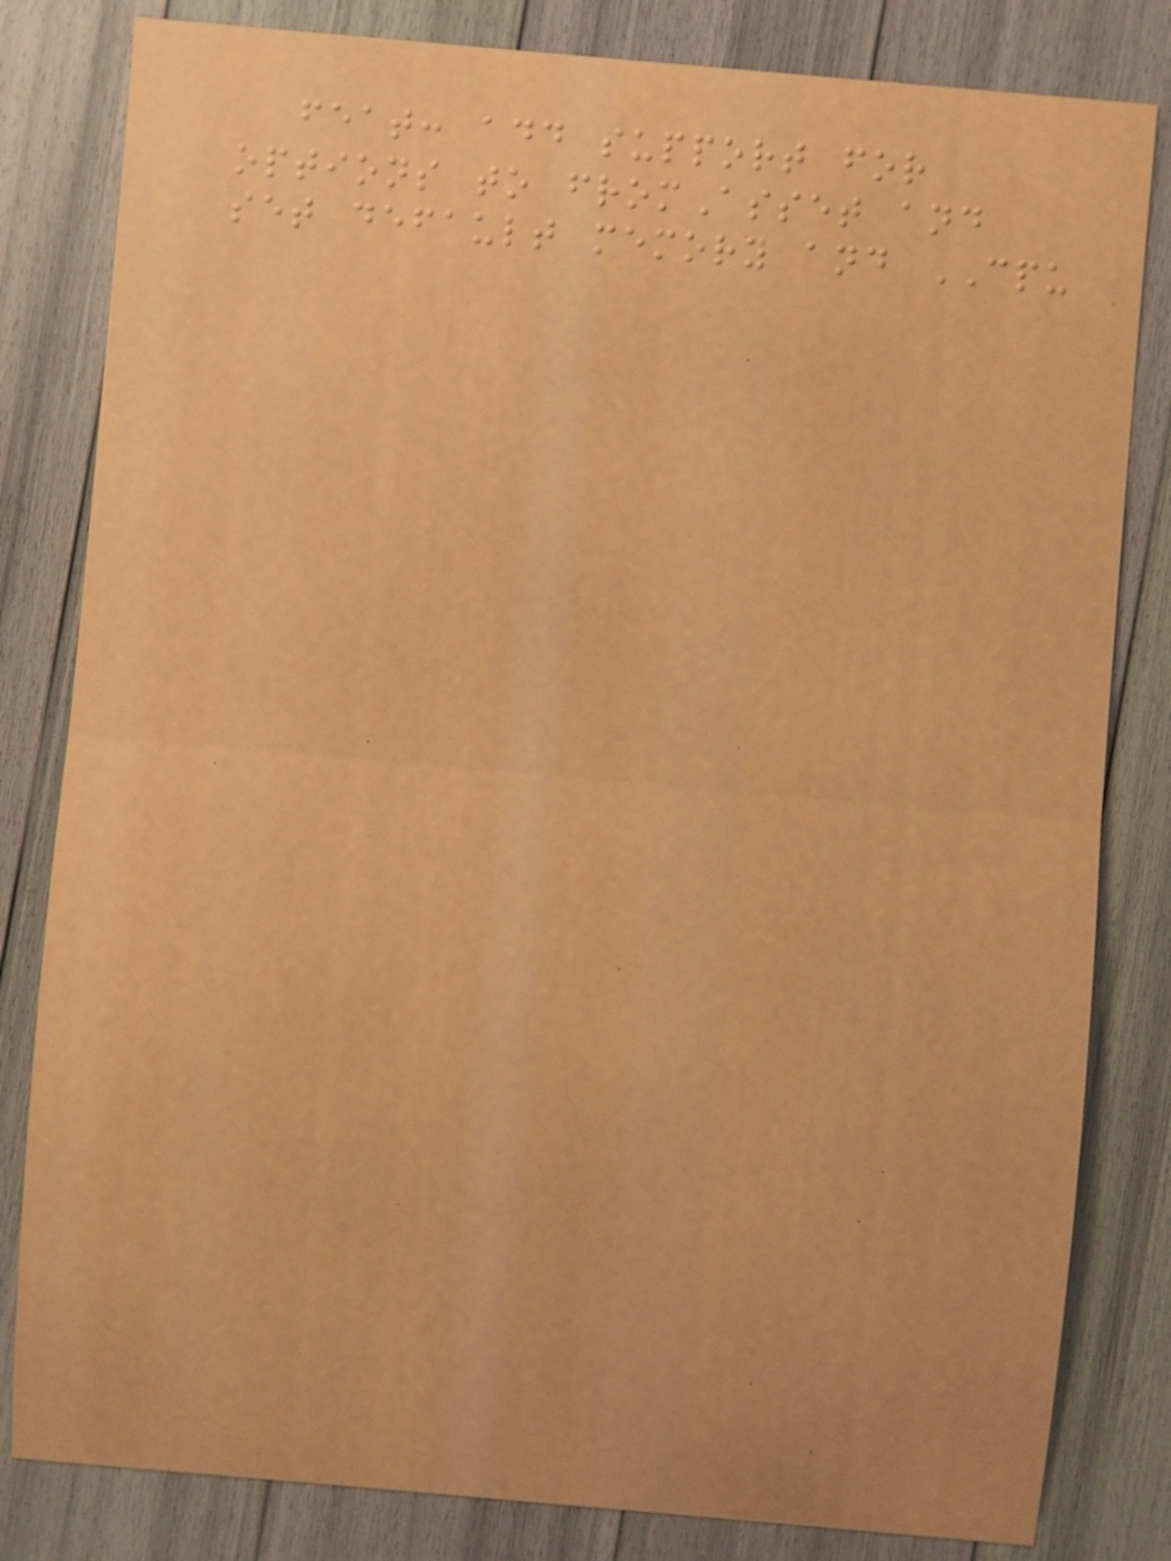feat: add support for
options to fromAsset and
set default memory and CPU
